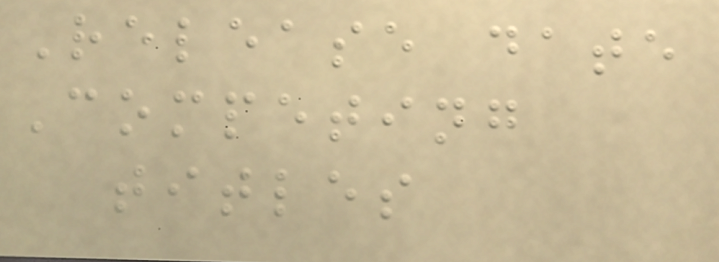Release date
Competing
titles
